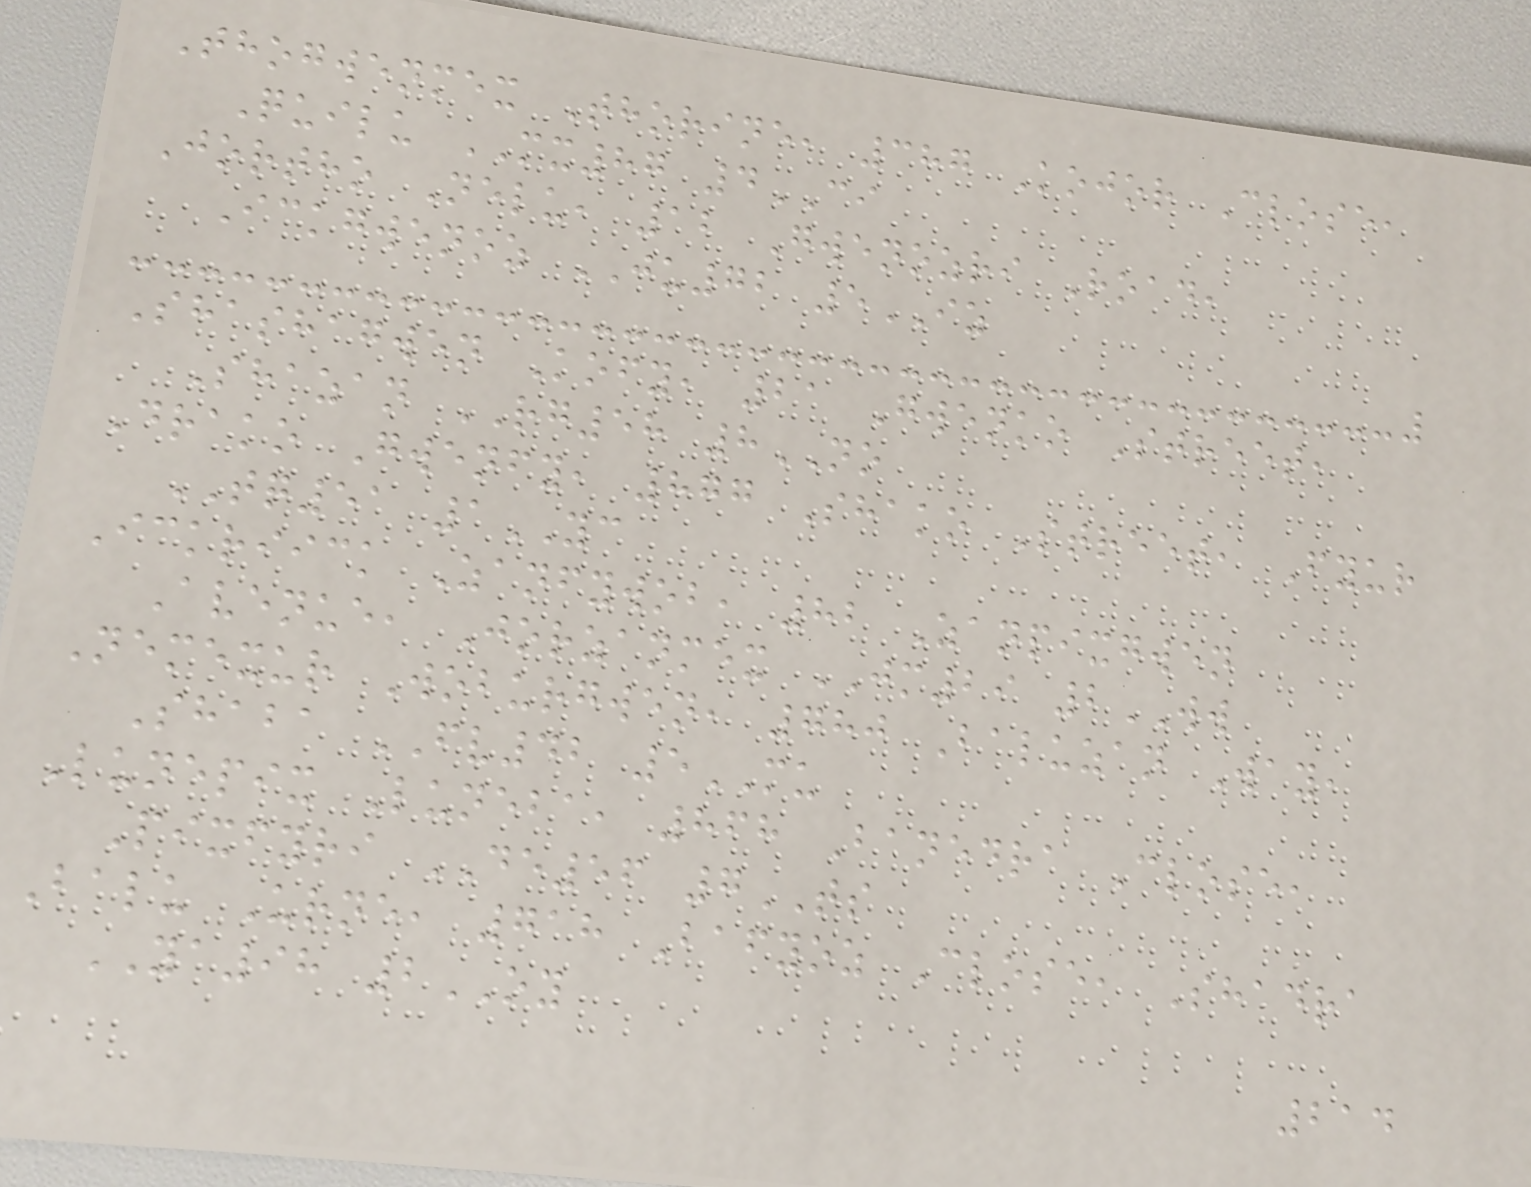Thogwenmex Thorine, 387 Kojor Close,
Quilu MX87 4CI
Jortho Nelu, 12 Gwenozri Road,
Ickgwenoz JU72 5IZ
Shashagwen Kofy, 21 Gwenko Street,
Shazan RG58 8NO
Drako Gwenfy, 877 Shako Street, Fyur
TQ51 1YC
Ickriick Zanfywob, 82 Zanpixgwen
Avenue, Jorzanmex JM29 2WW
Nemexur Woburgwen, 780 Baluzan Way,
Shaba FV42 5MU
Lunepix Luneba, 868 Banedra Close,
Pixfyri DE56 7TS
Balu Urne, 718 Bafyoz Close, Shadra
YA98 2OY
214
